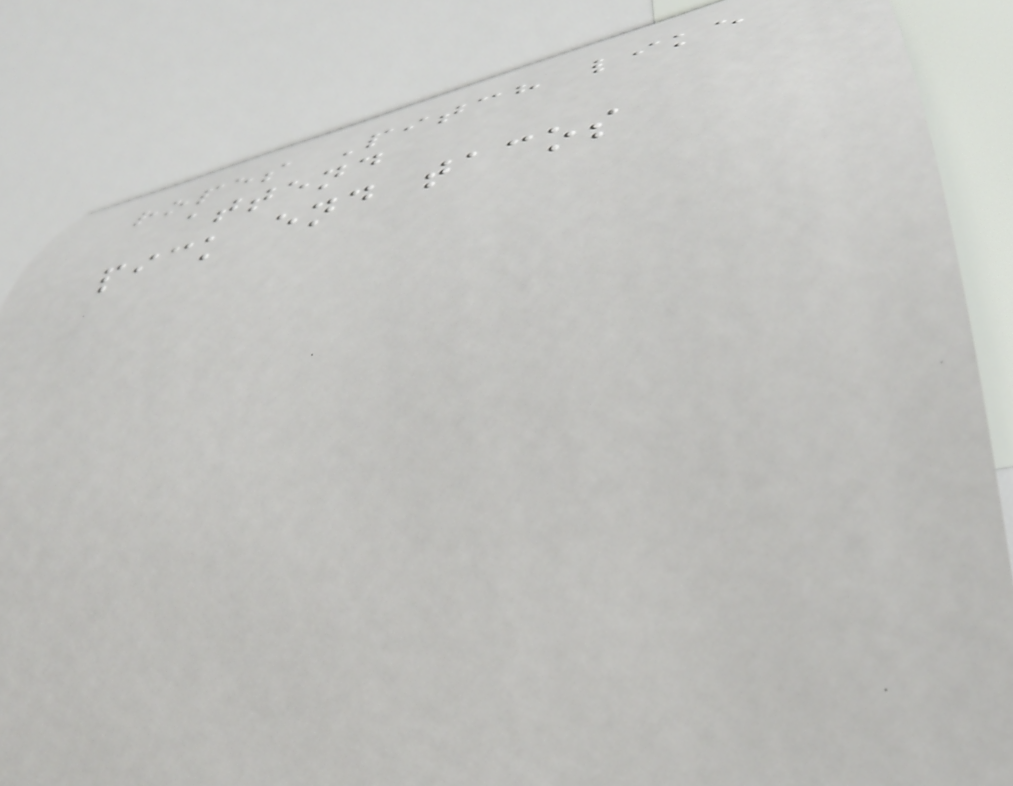ropes Pitch like
attend
pick end tacos
